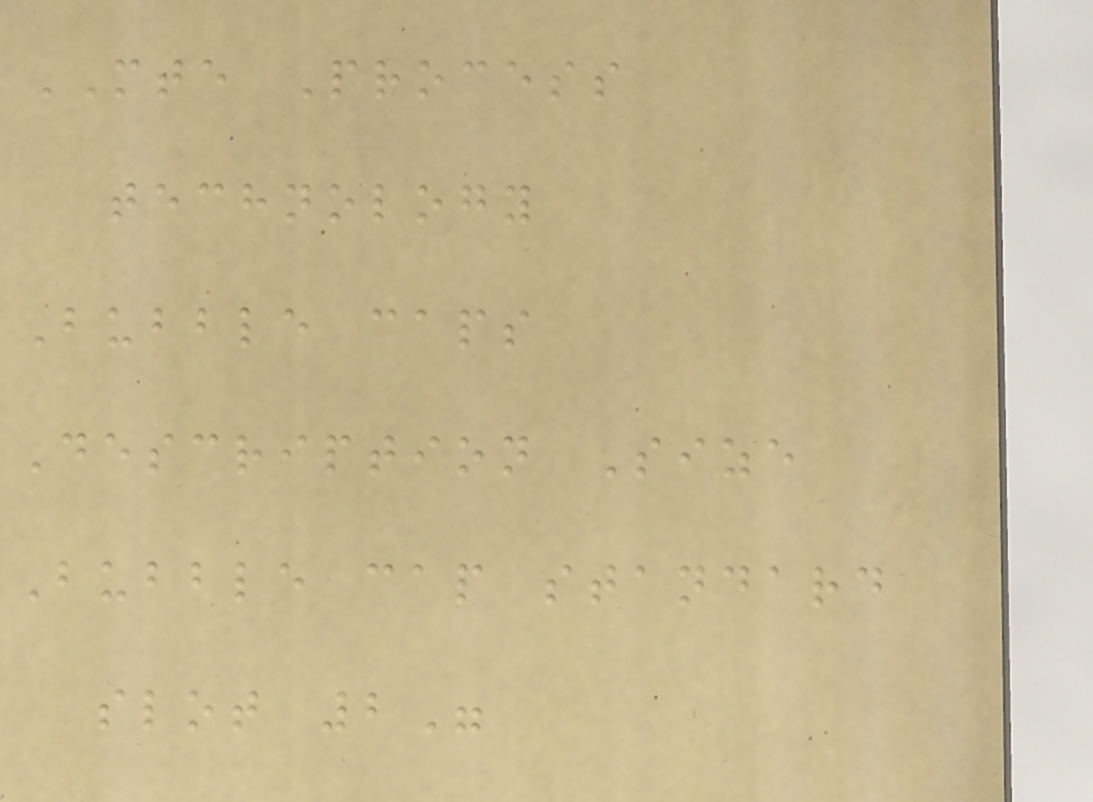MTE Process
technology
Bubble caps
Description Size
Bubble cap standard
slot 2"
